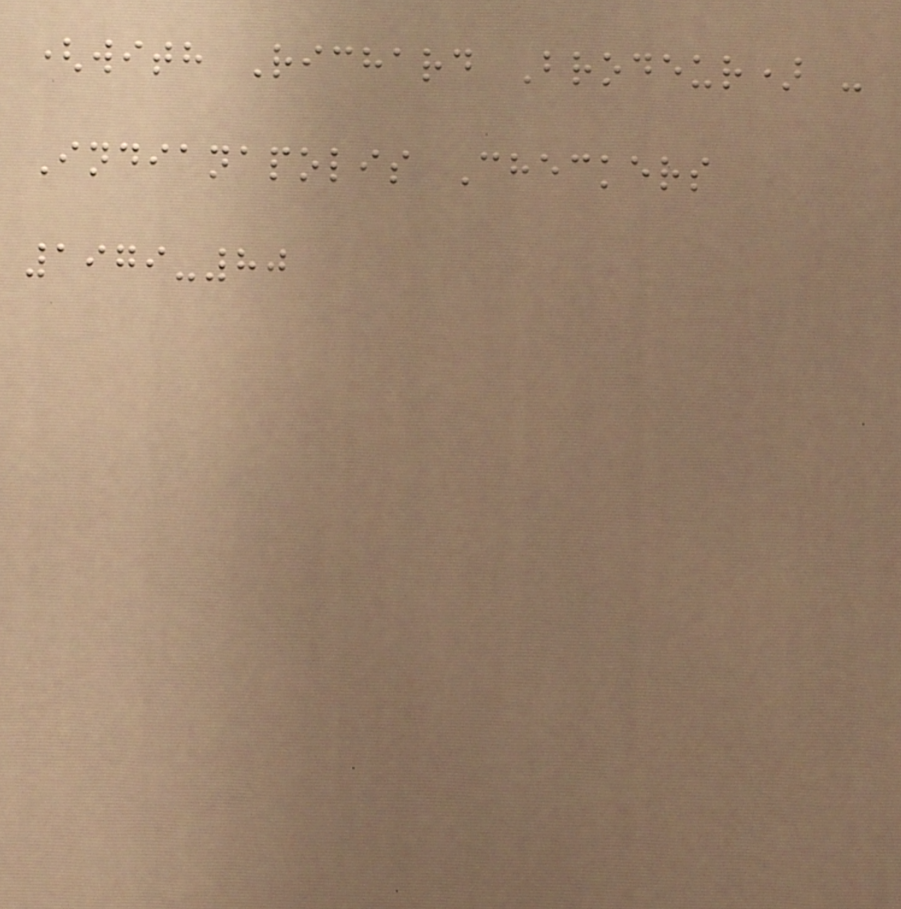(with Richard Brodeur) -
Indianapolis Checkers
1979-80
